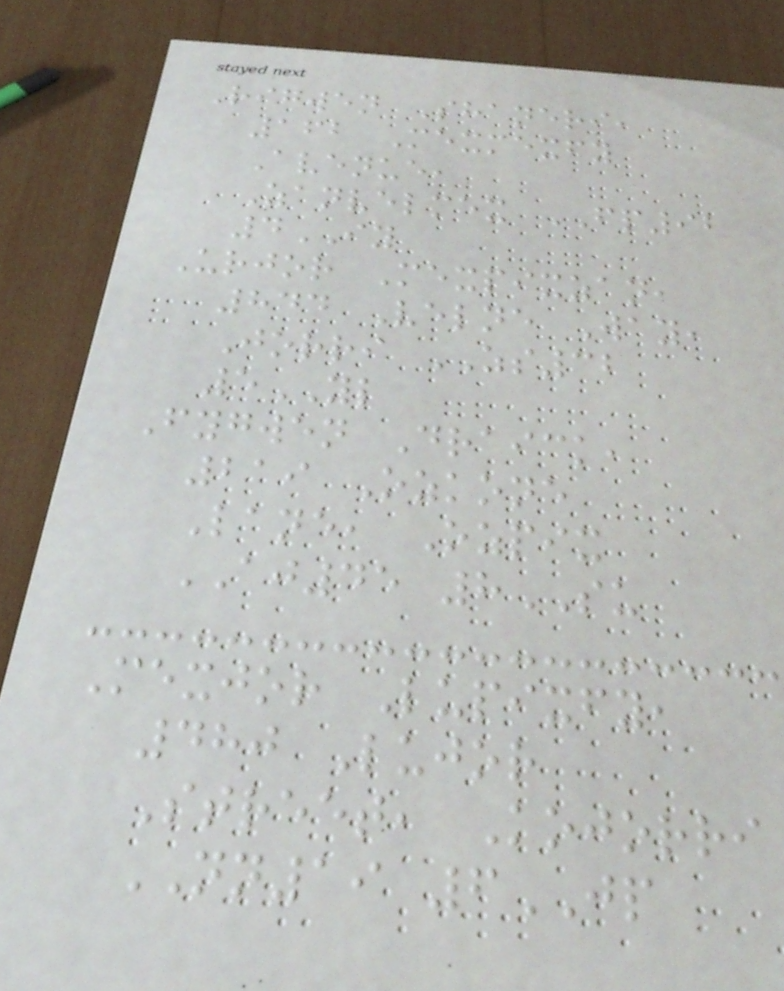Rigwen Shaneri,
162 Mexmexfy
Avenue,
Zanvelmex FP92
4IY
Urjor Mexpixzan,
844 Velne Way,
Jorri ZS32
5YL
Fygwen Draick,
219 Ozkone
Lane, Ozpix
AJ45 8SU
Mexjor Lupixfy,
480 Lujor
Street, Kojorri
NN19 6JP
